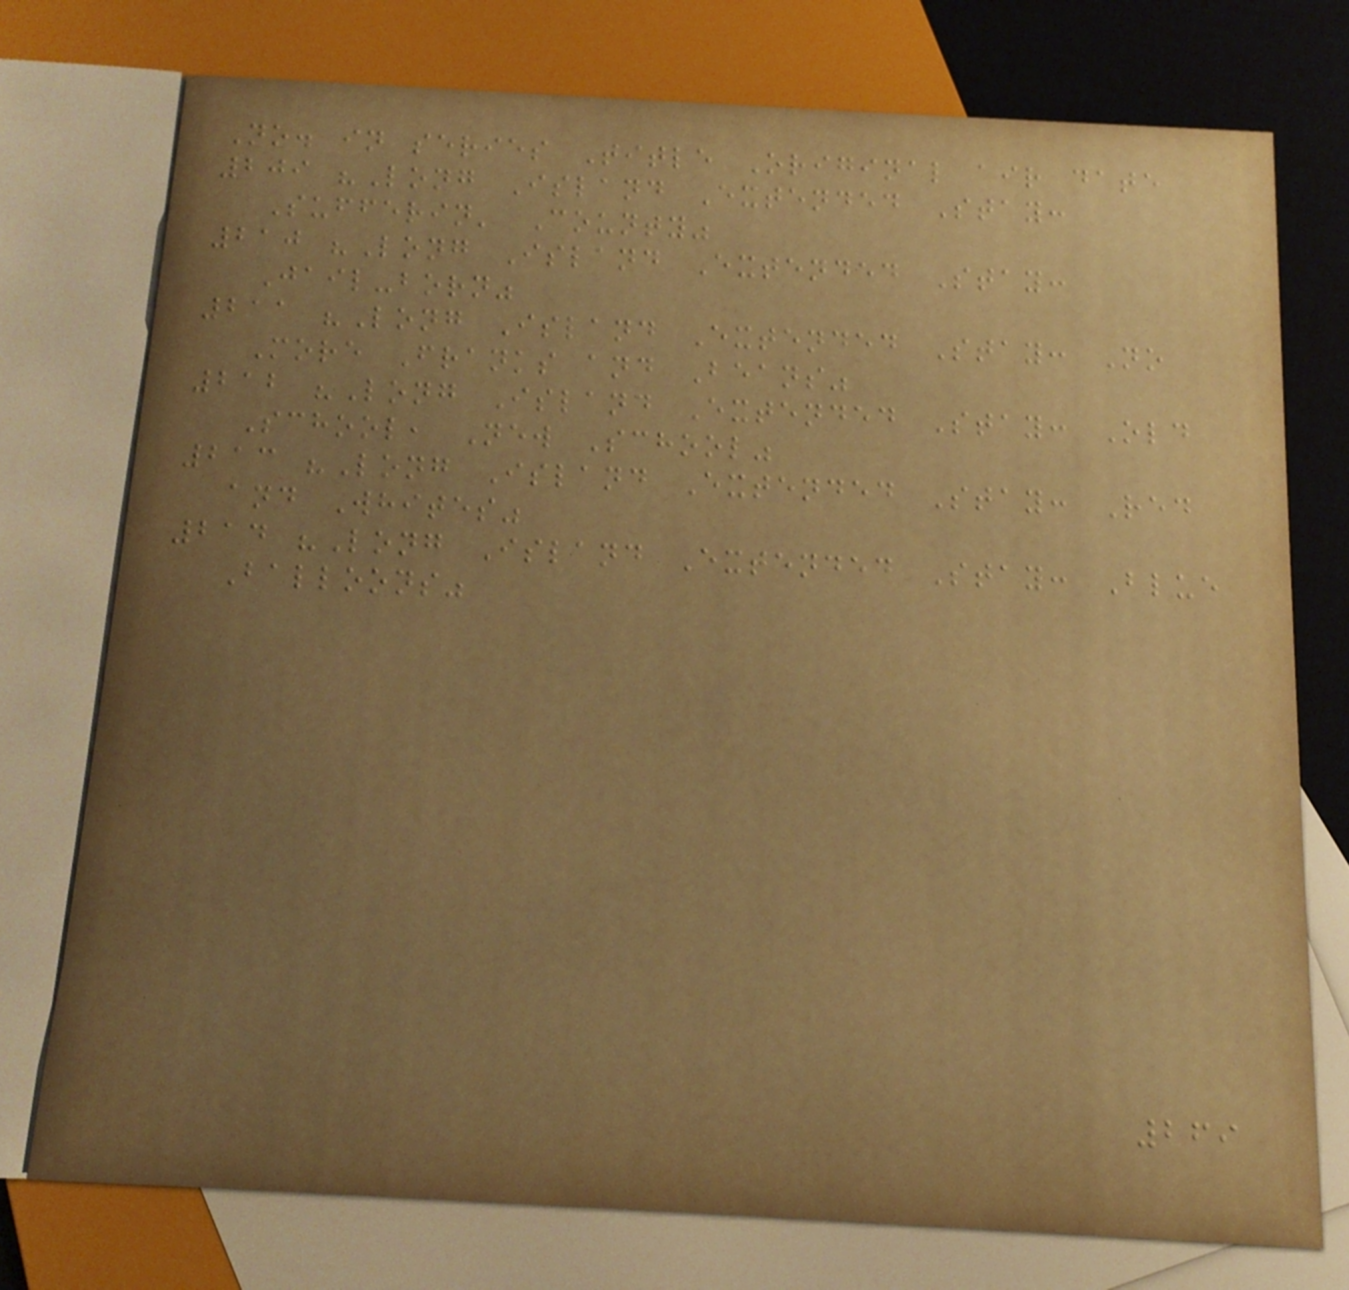No. in series Title Original air date
209 "Long Island Extended Stay:
Sufferin' County"
210 "Long Island Extended Stay:
Jail-born"
211 "Long Island Extended Stay: No
More Franks and Beans"
212 "Long Island Extended Stay: Old
School, New School"
213 "Long Island Extended Stay: Red
and Whites"
214 "Long Island Extended Stay: Blue
Balloons"
269
